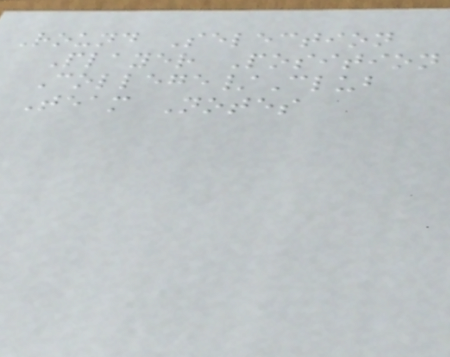Round Selection
Player Position
College/Club
Team Notes
